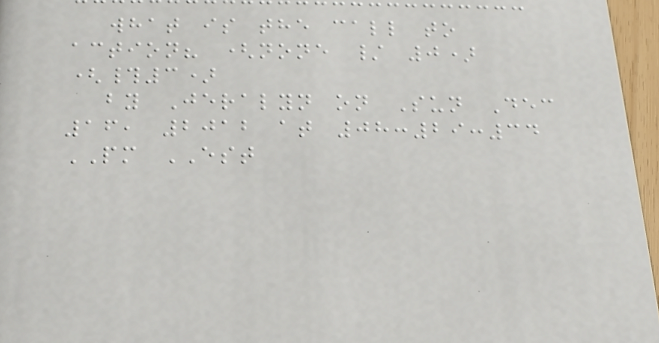what is the call to
action? (none / 0)
(#3)
by Jeralyn on Sun Dec
16, 2012 at 08:29:34
PM EST
